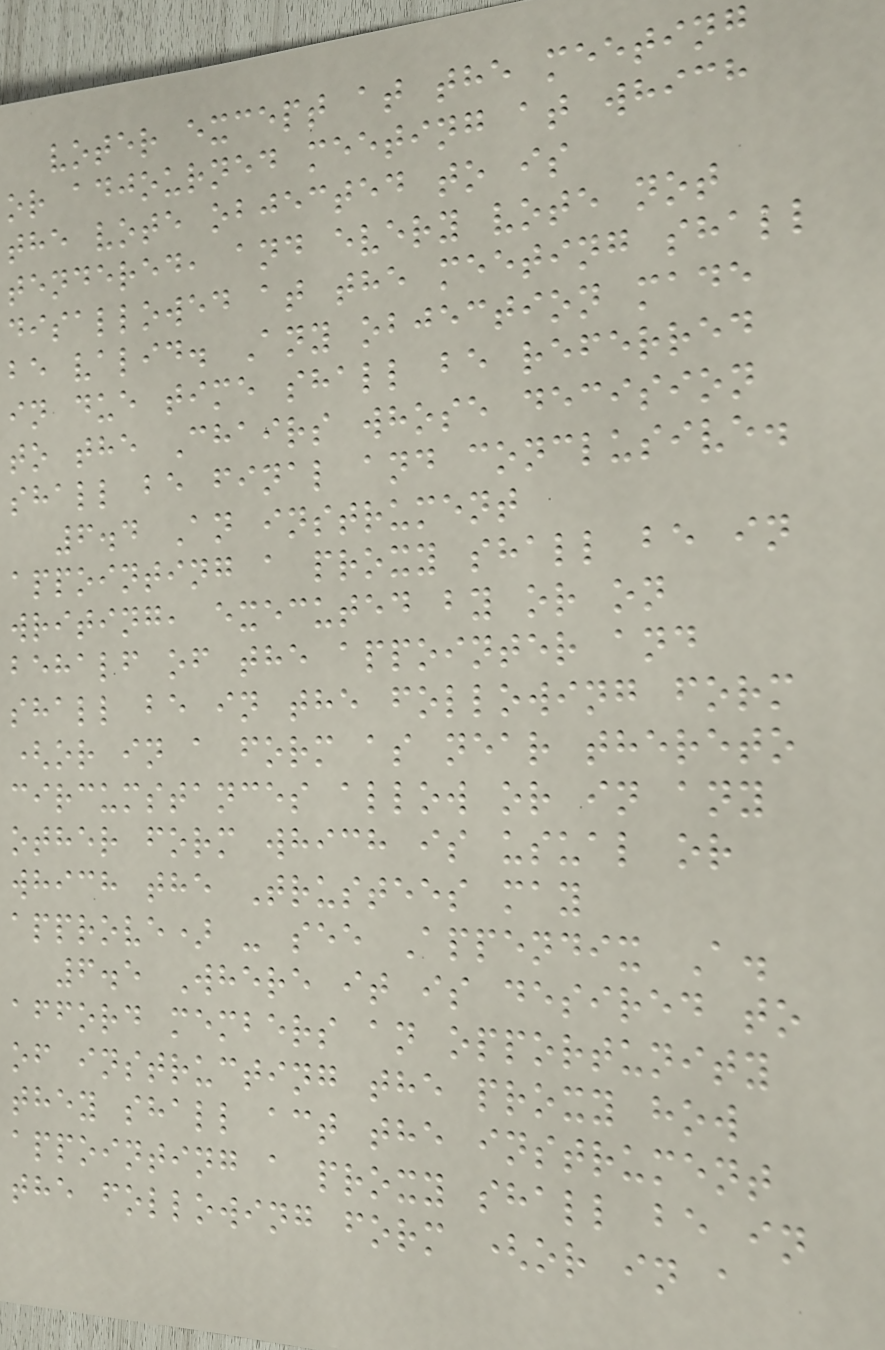voter except at the meeting
or adjourned meeting at which
the vote objected to is
tendered, and every vote not
disallowed at the meeting shall
be valid. Any objection made
in due time shall be referred
to the Chairs whose decision
shall be final and conclusive.
6.4 An instrument
appointing a proxy shall be in
writing, executed by or on
behalf of the appointer and
shall be in the following form
(or in a form as near thereto
circumstances allow or in any
other form which is usual or
which the Trustees may
approve) - see Appendix A.
6.5 Where it is desired to
afford members an opportunity
of instructing the proxy how
they shall act the instrument
appointing a proxy shall be in
the following form (or in a
